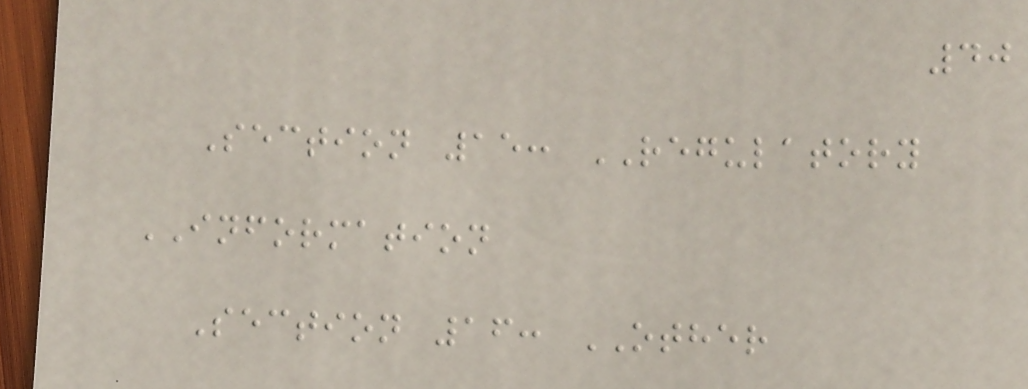40
Section 15: REGULATORY
INFORMATION
Section 16: OTHER
